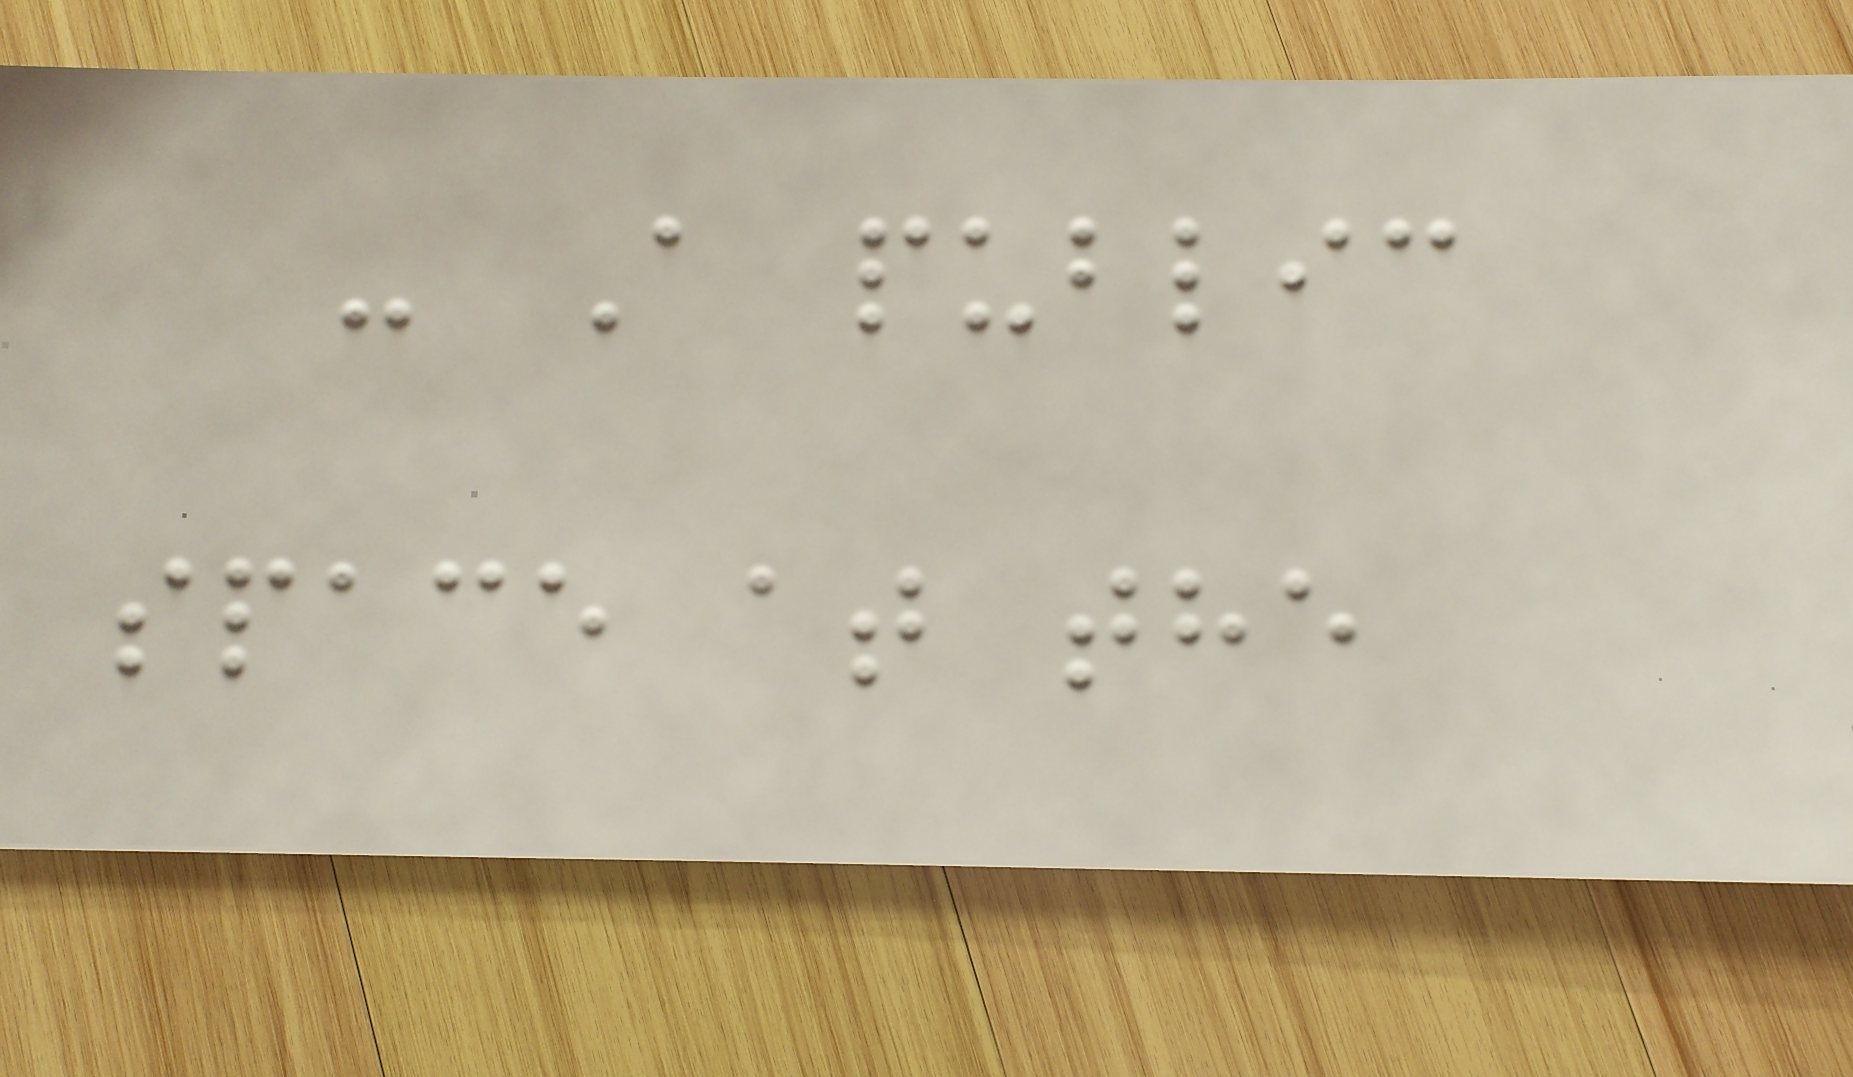- A public
space at the
